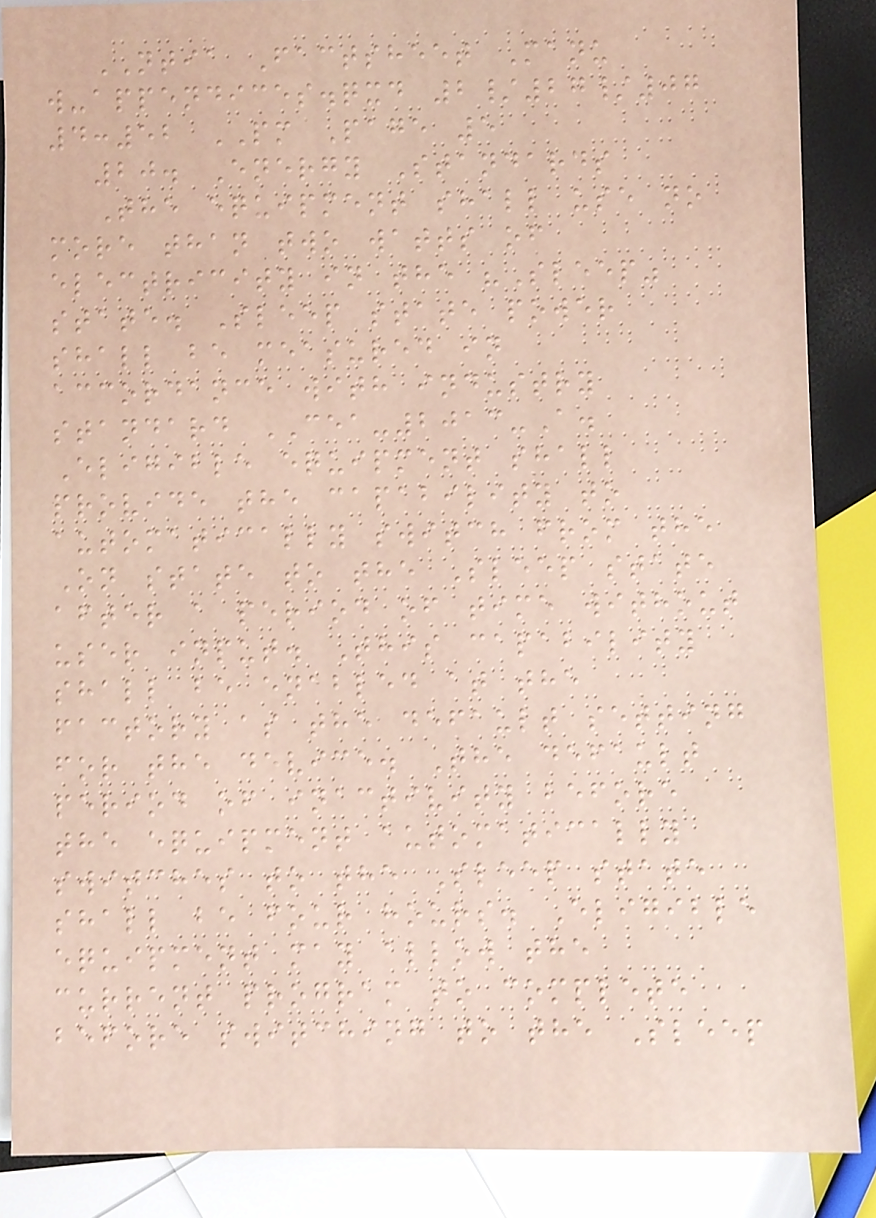NTIA Factsheet Manu
w-appendices.qxd 2/27/07
4:52 PM Page 5
20. Energy Standards
The equipment shall use no
more than two watts of
electricity in the "Sleep"
state. Sleep state power
shall be measured in
accordance with industry
standard CEA-2013-A.
Eligible equipment shall
provide the capability to
automatically switch from the
On state to the Sleep state
after a period of time without
user input. This capability
shall be enabled at the
factory as the default setting
for the device. The default
period of inactivity before
the equipment automatically
switches to the Sleep state
shall be four hours. Eligible
equipment may allow the
current program to complete
before switching to the Sleep
